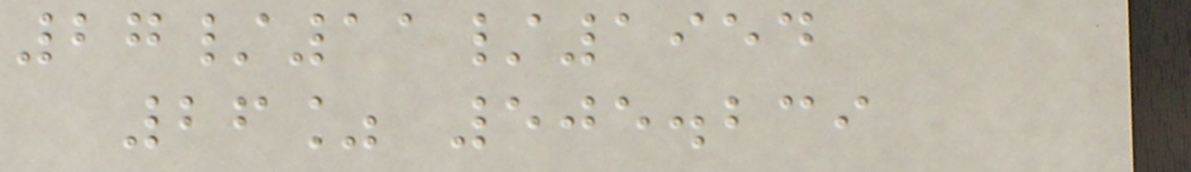27/11/1954
26% 505.239
